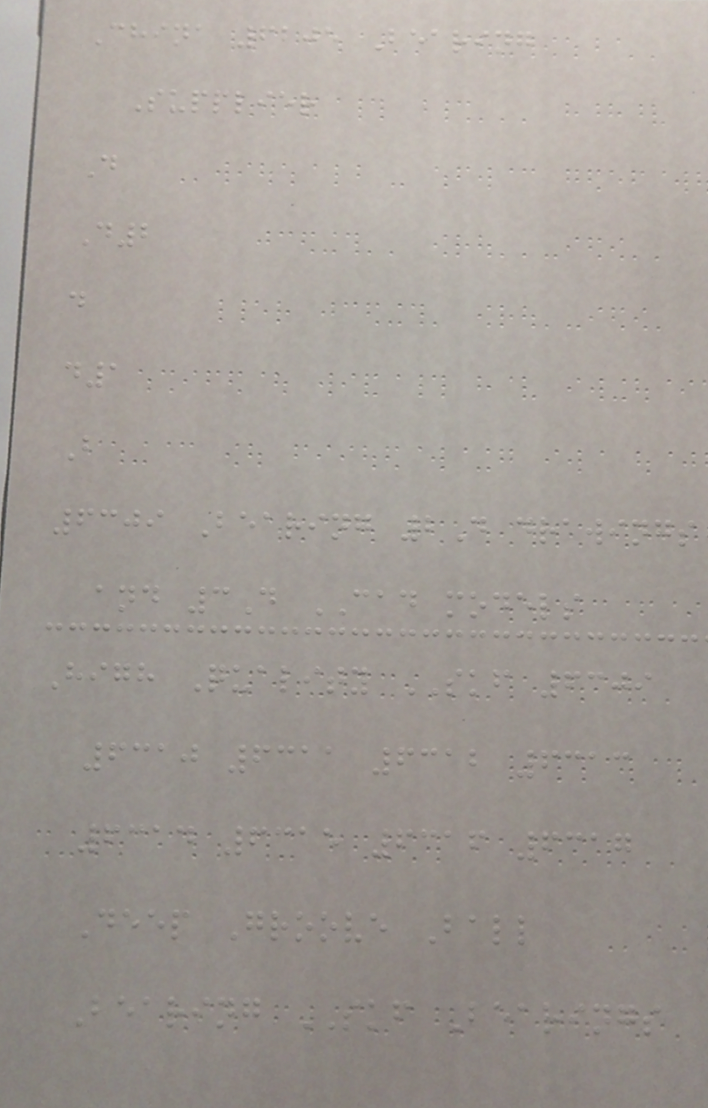China 6205 Bearing
Supplier
D
D2
d
d1
B
6309 Bearing 2D drawings
and 3D CAD models
High Quality SKF 6309
6310 6311 6312 6313
6314 6315 6316 6317
Deep Groove Ball
Bearing SKF Bearings
